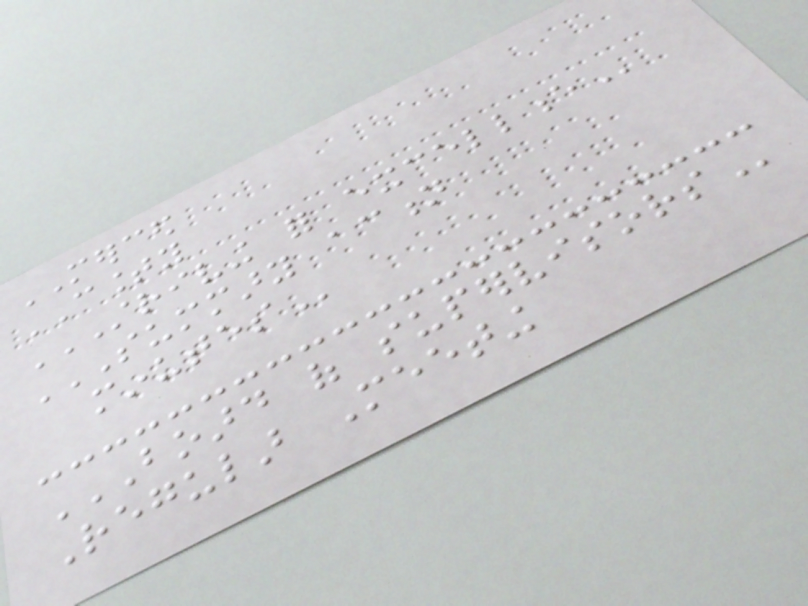MERCED
COUNTY
STRIVING FOR EXCELLENCE
SUMMARY ACTION
MINUTES
BOARD OF SUPERVISORS
Regular Meeting
